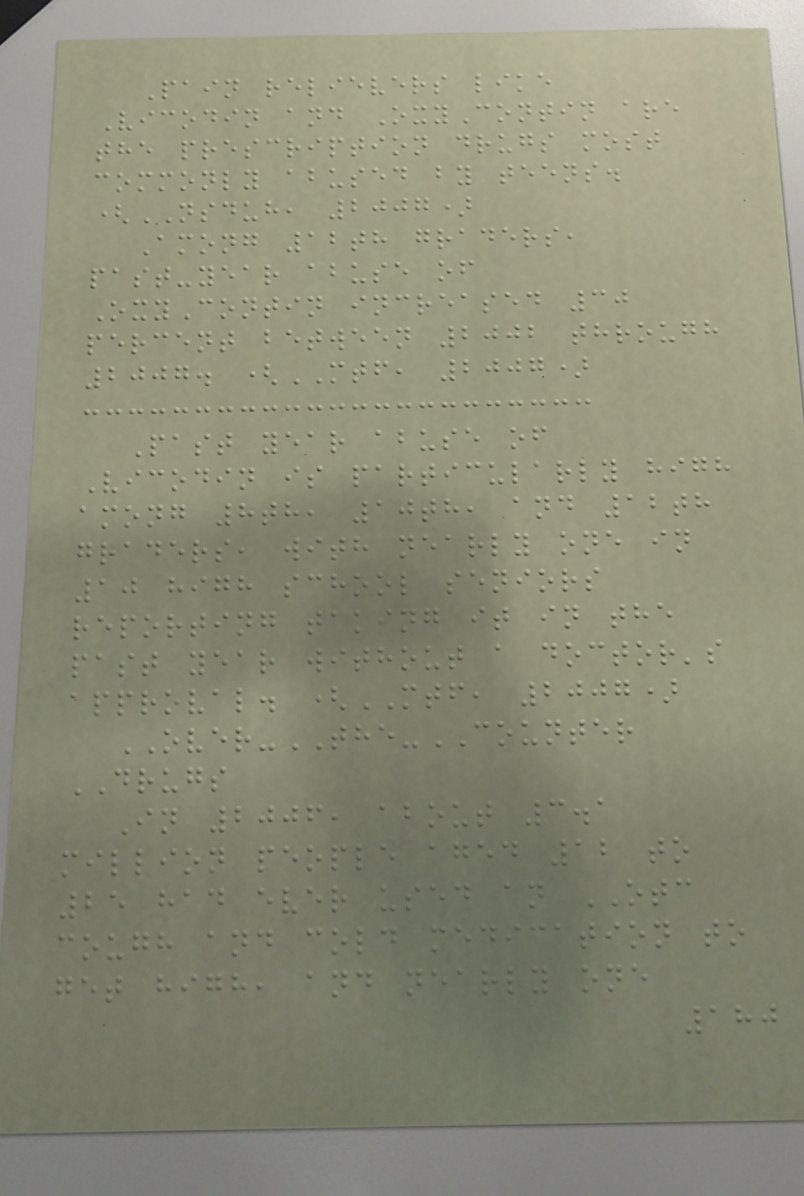Pain relievers like
Vicodin and OxyContin are
the prescription drugs most
commonly abused by teens.
(NSDUH, 2007)
Among 12th graders,
past-year abuse of
OxyContin increased 30
percent between 2002 through
2007. (MTF, 2007)
Past year abuse of
Vicodin is particularly high
among 8th, 10th, and 12th
graders, with nearly one in
10 high school seniors
reporting taking it in the
past year without a doctor's
approval. (MTF, 2007)
OVER-THE-COUNTER
DRUGS
In 2006, about 3.1
million people aged 12 to
25 had ever used an OTC
cough and cold medication to
get high, and nearly one
180
